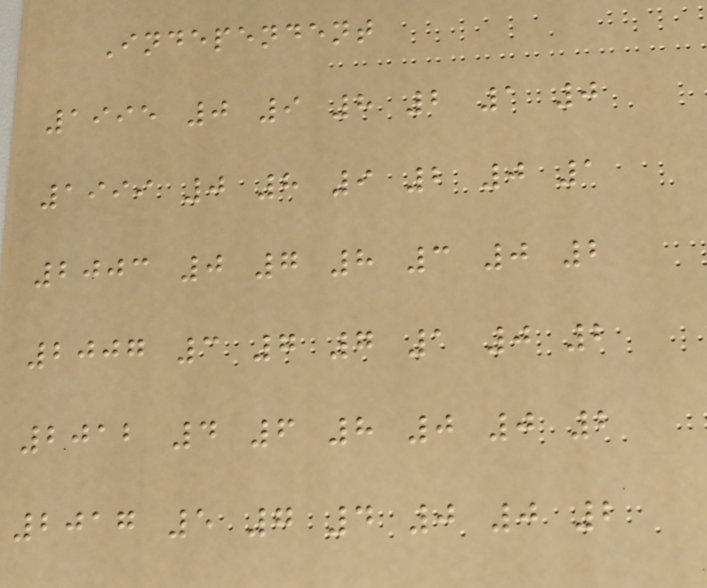Independent
1995 0 9 8 2 1 0
1999 0 8 9 2 0 1
2003 0 7 8 3 0 2
2007 3 7 7 1 0 2
2012 4 6 8 0 0 2
2017 5 7 4 0 0 2
